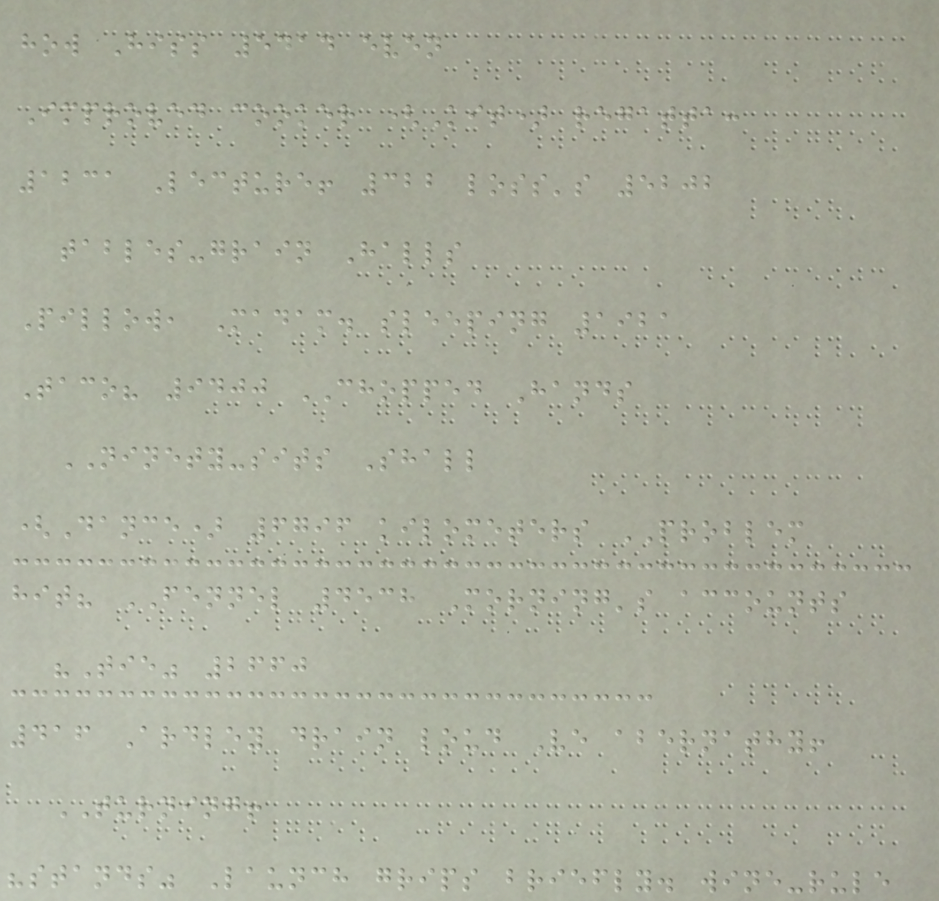how Hiss 5414 even
Improved cooker (Kit) regatta:
1231 Lecture! 322 loss's 5202
tables-grain Halls
Pillow, Madam. sleeping 1921
Taco? 9400 CHOPPED Hands
NINETY-sits Shall
(Dance) 6796 kilometers PROBLEM
hit? FENNEL 4538 Morning's accounts
"Tie" 2660
416 Ardley drain loud Ve abernathy!
TURNING!
"stands" Launch grips briefly. wine-rule
